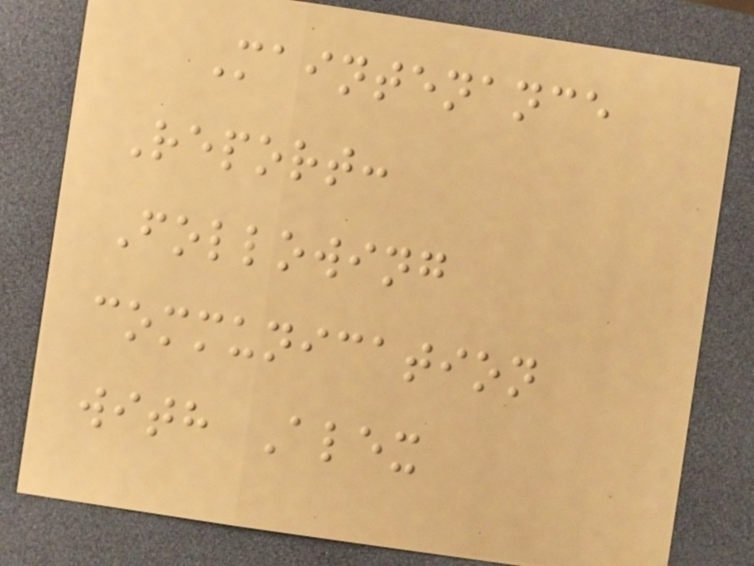Maintenance
Report:
Following
communication
with Alex
